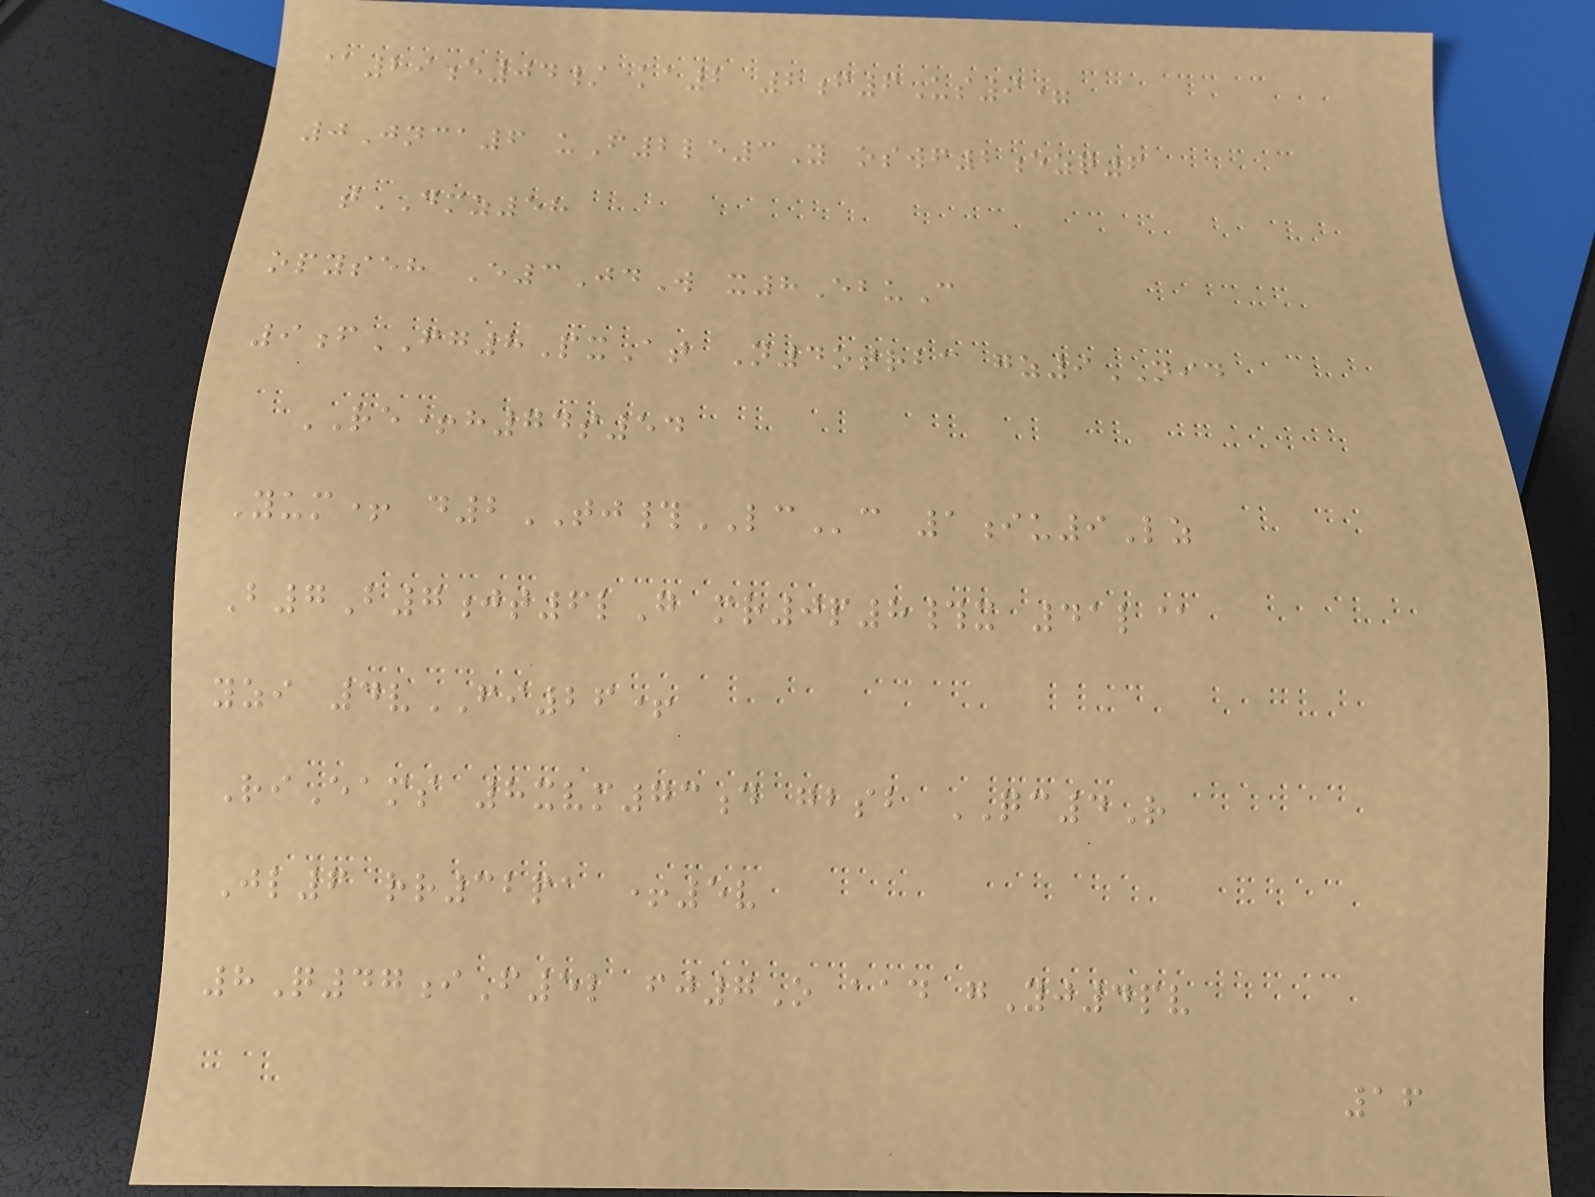@29e04/ ka2 2f6Us9=
0Jnca6 uF2le3Y oswf2ezq6
tDMZ58
opyseh E3JdW x8EbuC
9fFG8PxAt N4otrbc gz9NID
RE+h74s54
Yum+ d2TJ#LCc 1iu9Lz
B7B7jt6lG mr0p8#x 41l@
yzi 4vFI26+
RiEams 8xvm73d gbsb QC4R
Jl6 rr32pa +5v
8Q47iF5l fj7O aad gYj4pv
16
